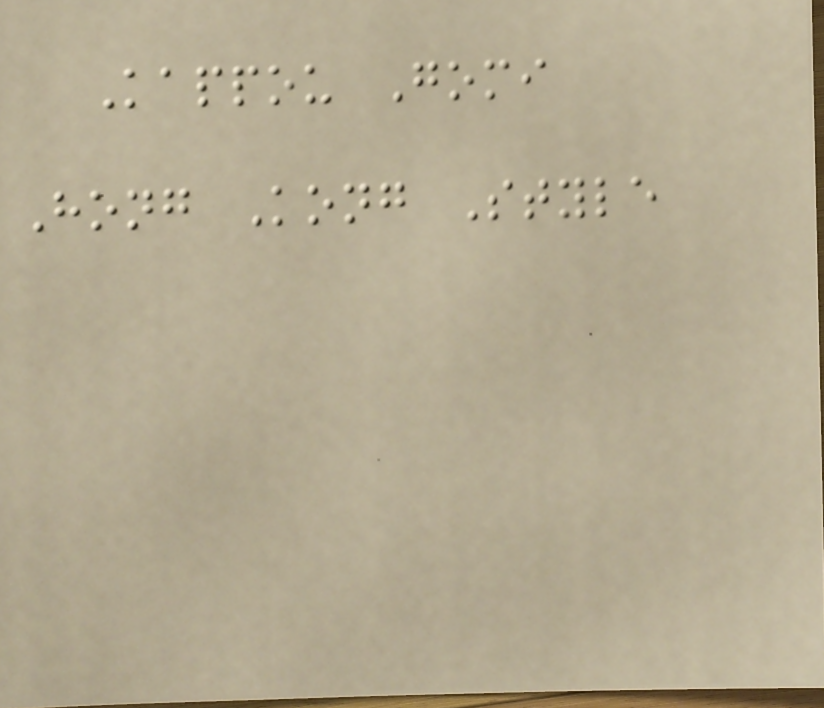Kappou Gomi
Hong Kong Style
